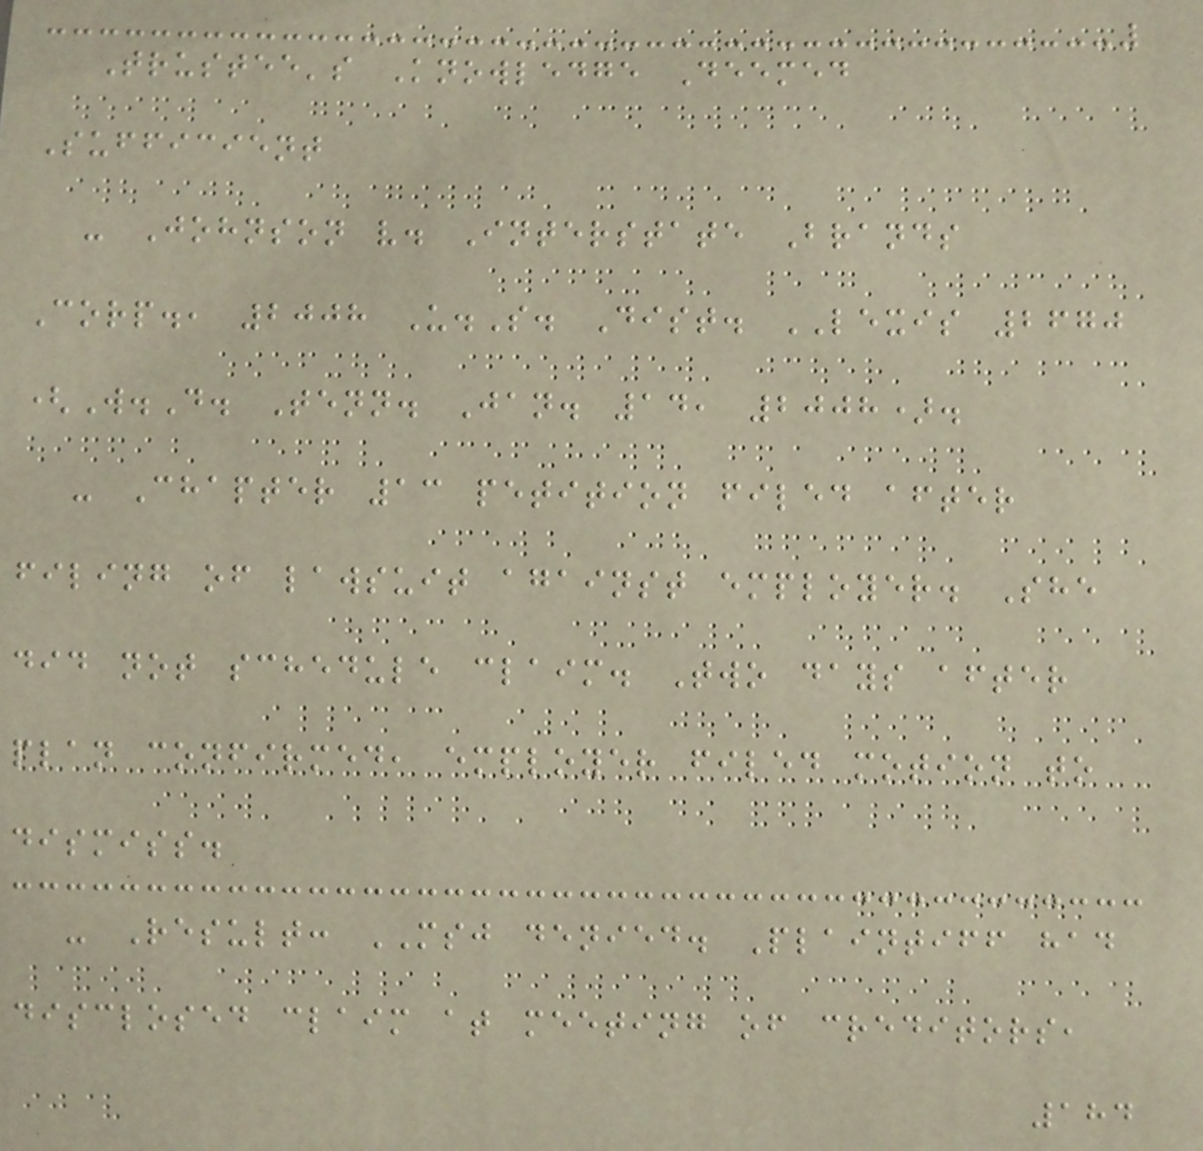Trustee's Knowledge Deemed
Sufficient
- Johnson v. Interstate Brands
Corp., 2008 U.S. Dist. LEXIS 2670
(W.D. Tenn. Jan. 14, 2008).
- Chapter 13 petition filed after
filing of lawsuit against employer. She
did not schedule claim. Two days after
plan confirmed, employer filed motion to
dismiss.
- Result: MSJ denied. Plaintiff had
disclosed claim at meeting of creditors,
184
